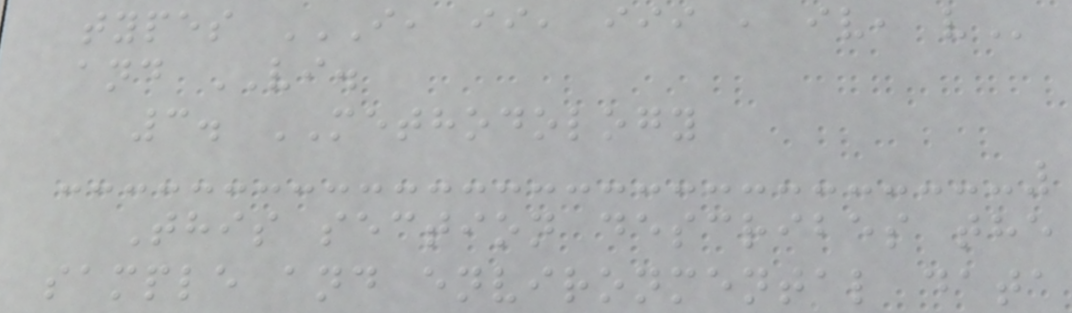types I, II, III , IV, V
and VI.
3. METHODOLOGY
This section describes the
sample and environmental data
